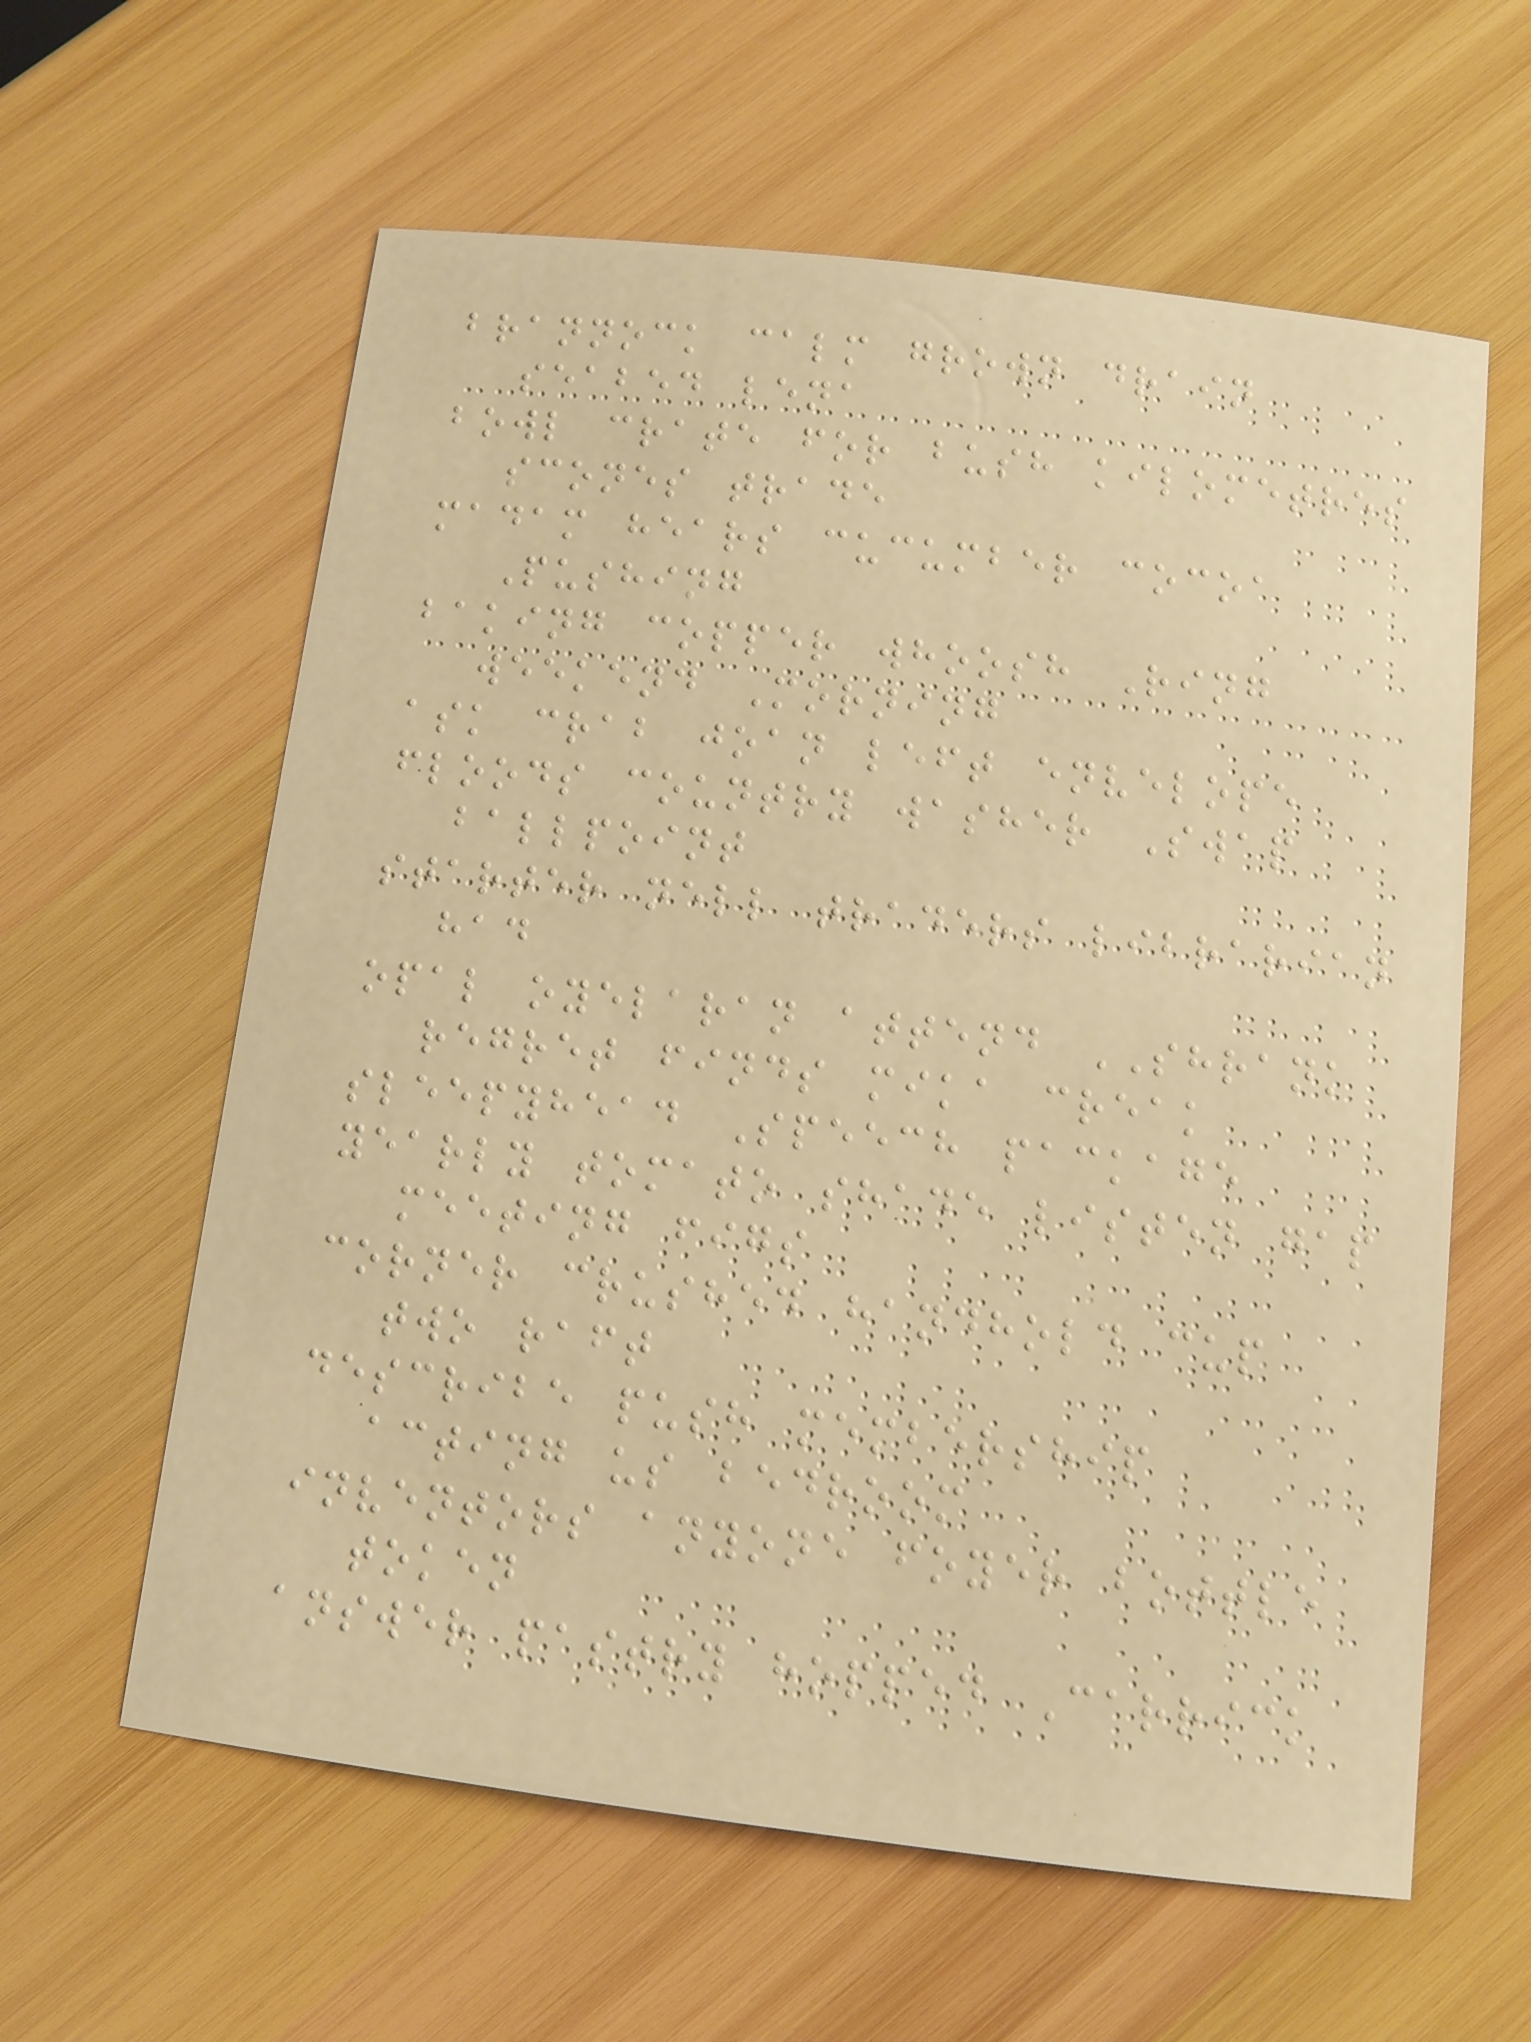brannock calm grown drain
seabed lena
bowl crate for bush kilometres
scones trade
madam hears cucumber cocoa
Pushing
baking copper whoosh Ring
weekend Morning
ask crab joan left envelope
floods country washer Swap
ballpoint
starter nell traders librarian
had
opal oyelaran attend SHRANK
regret finds mika creak
sleepyhead Speech package
yearly tomato shade listen gap
meeting figs
corner crushed handhold cup
two raft
describe push membership
acting us bedroom
inventors anyone foyer bottle
token
answer pastry hopped Carrick
